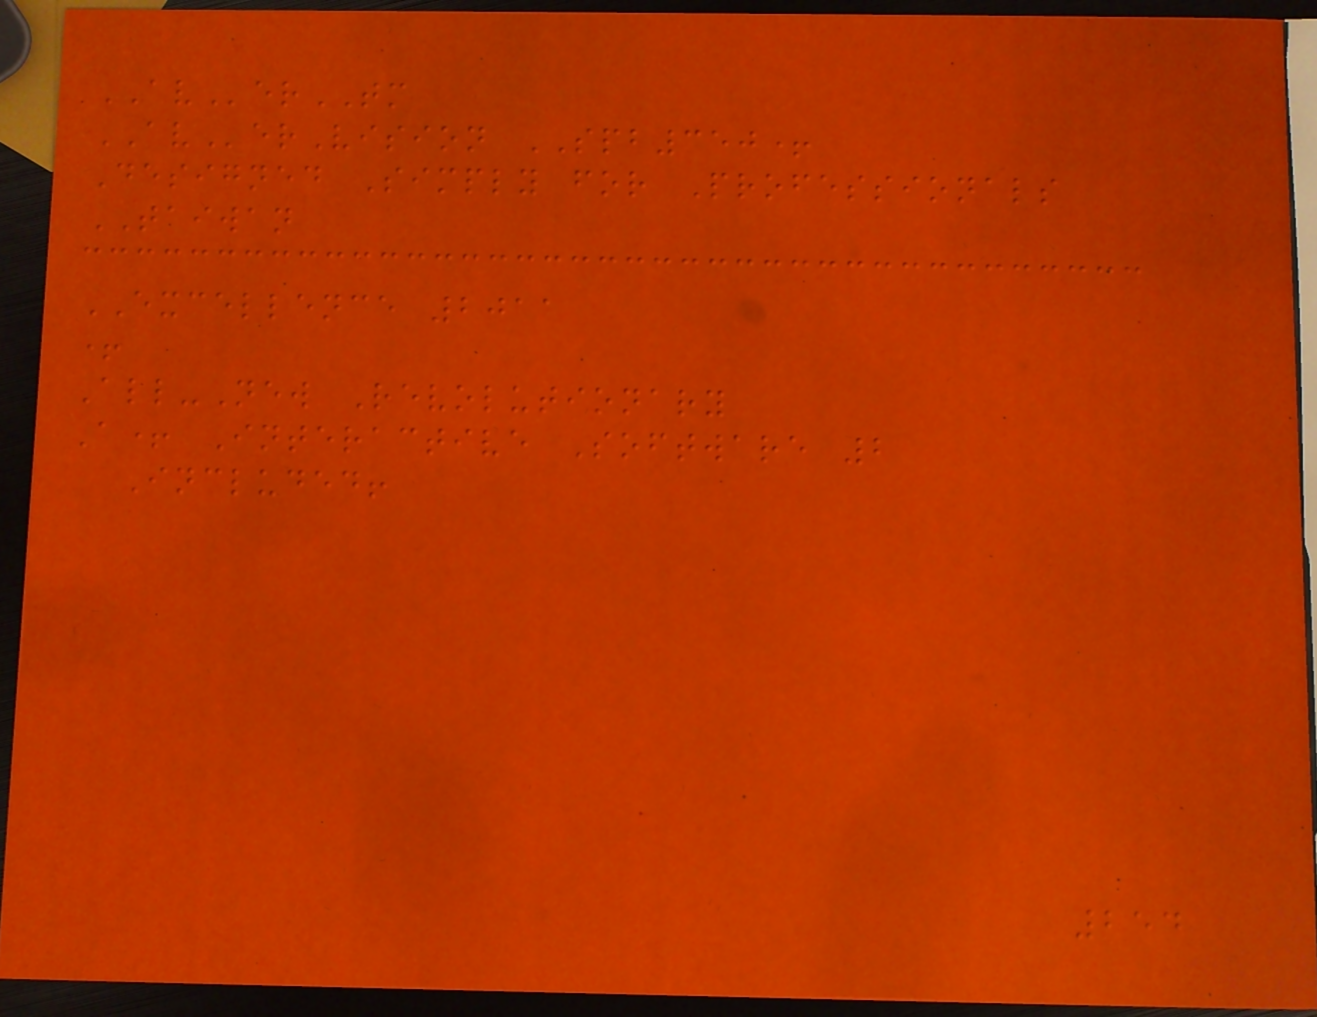AVerTM
AVerVision SPB350+
Designed Simply for Professionals
TAIWAN
EXCELLENCE 2011
+
All-New Revolutionary
A+ Interactive Software 2
Included!
254
